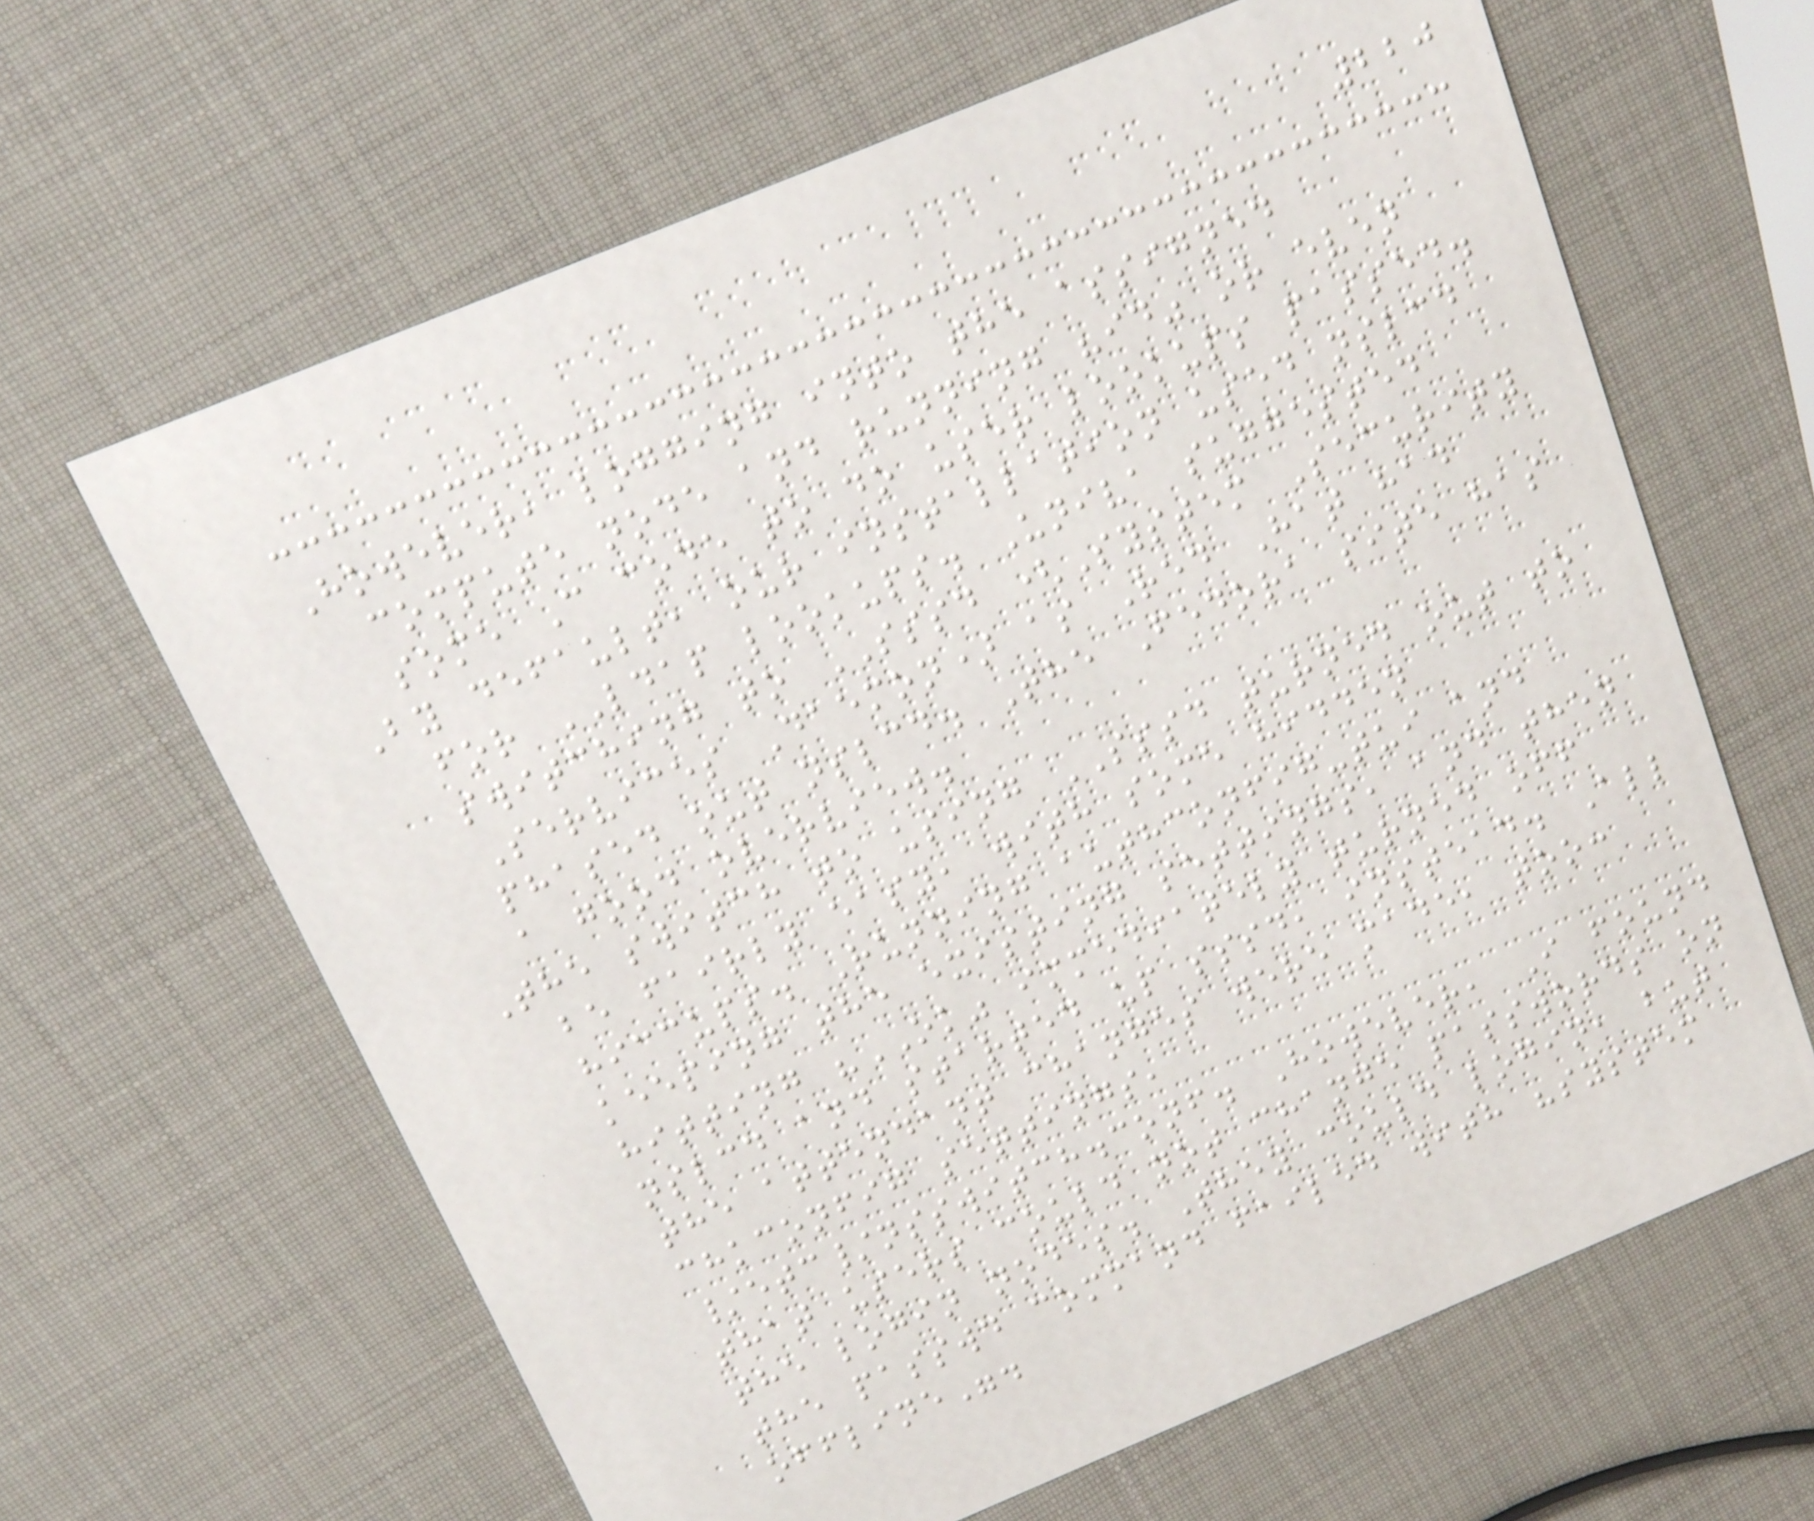220
However, logging into the assigned
compute node and running "id" or even
some C code to do user lookups passed.
By default, our installation used nslcd
for LDAP lookups. Univa suggested
switching to SSSD (System Security
Services Daemon) as Red Hat had
phased out nslcd. The Fedora site has
a good overview.
The switch to using SSSD turned out to
be fairly easy, with some hidden
hiccups. Running authconfig-tui and
keeping the existing settings, and then
hitting "OK" immediately turned off
nslcd and started up sssd, instead. All
the attendant changes were made, too:
chkconfig settings,
/etc/nsswitch.conf. However, I found
that users could not change passwords on
the login nodes. They could login, but
the passwd command failed with "system
offline".
